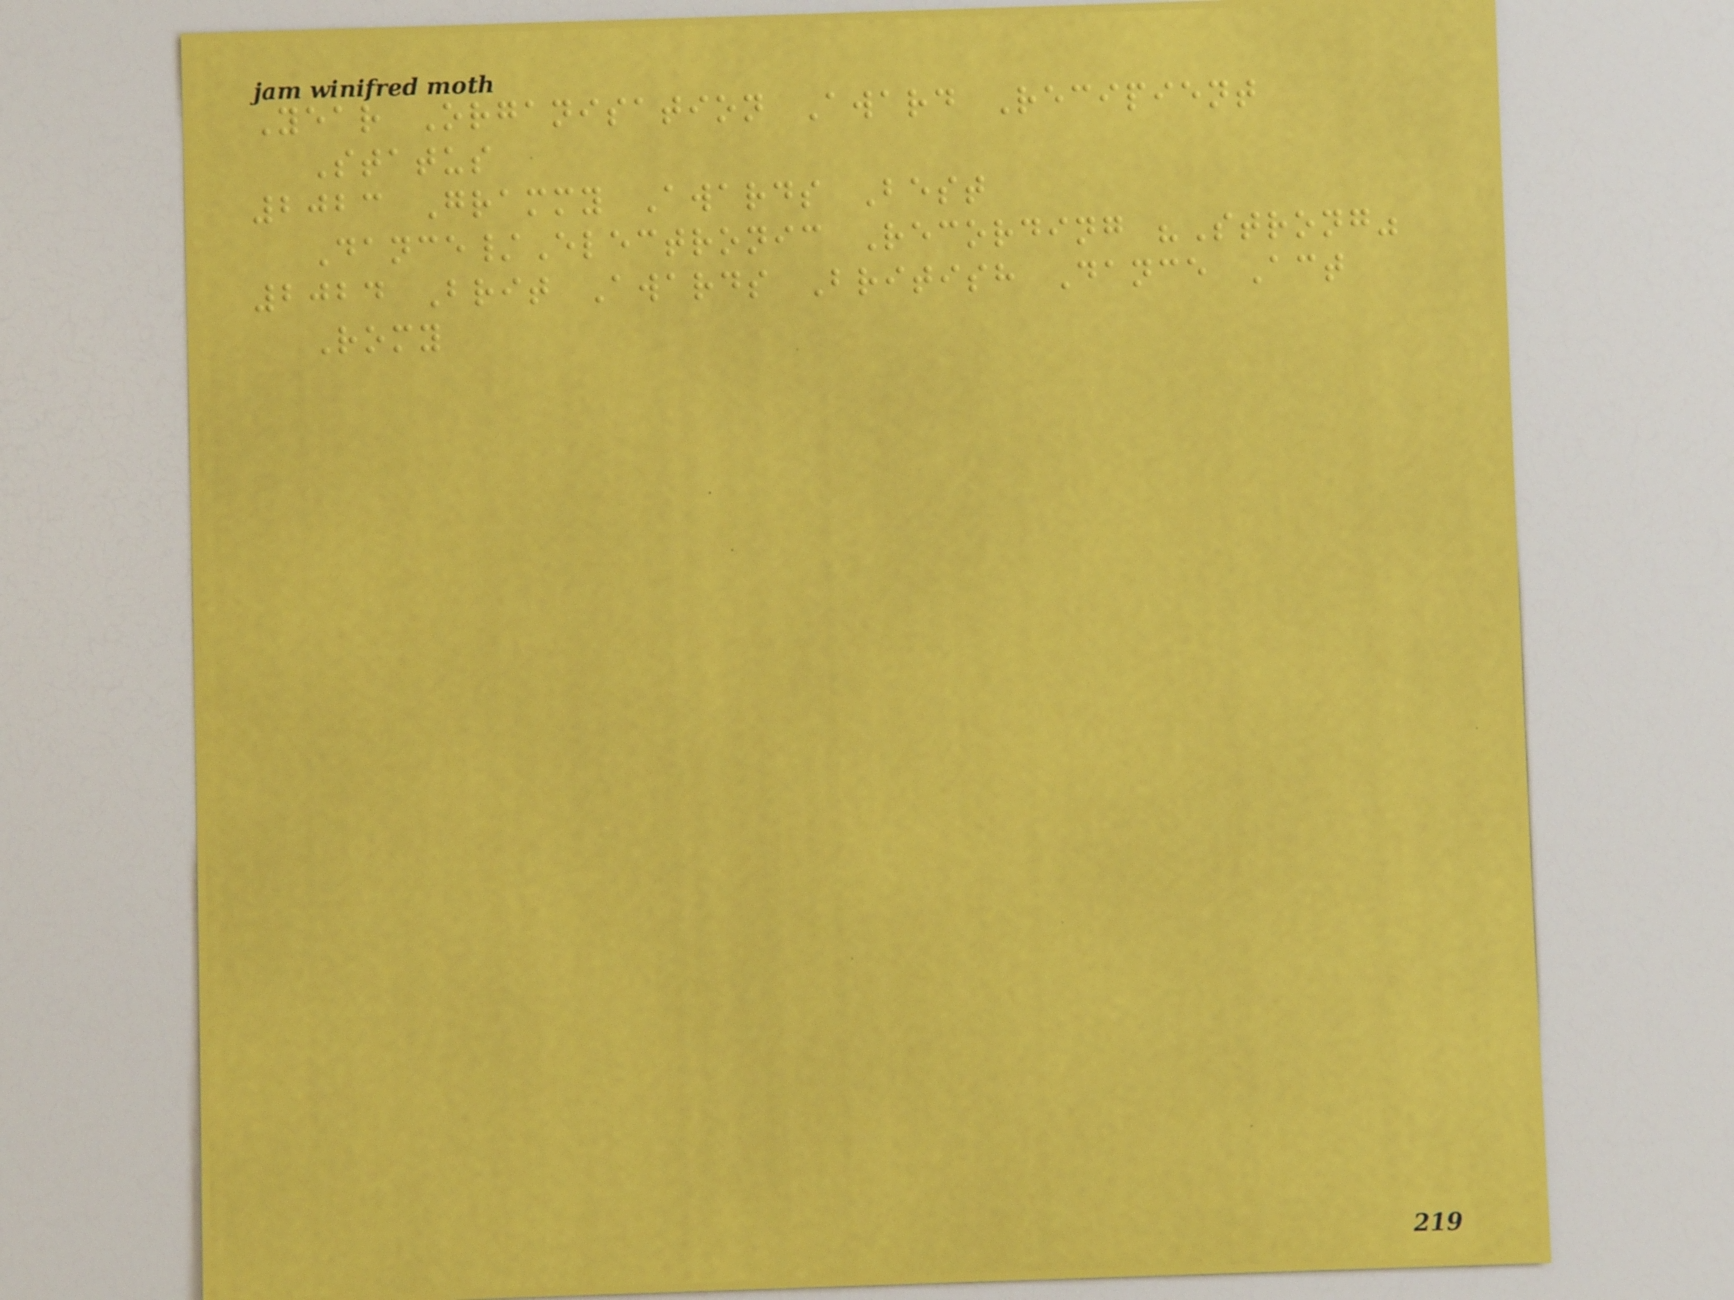Year Organisation Award Recipient
Status
2023 Grammy Awards Best
Dance/Electronic Recording "Strong"
2024 Brit Awards British Dance Act
Romy
